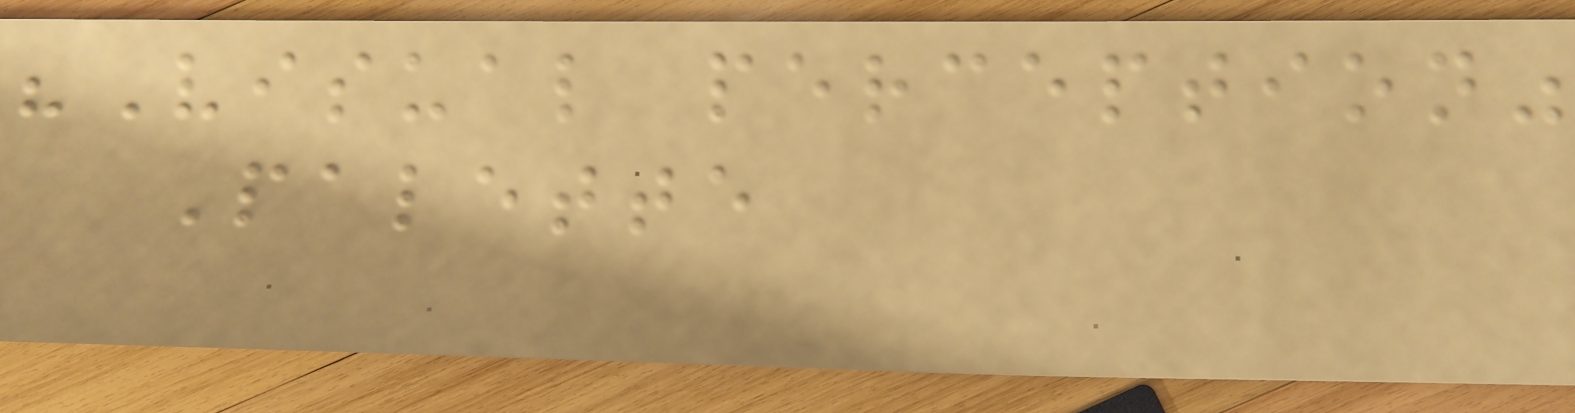"Visual perception"
Palette
